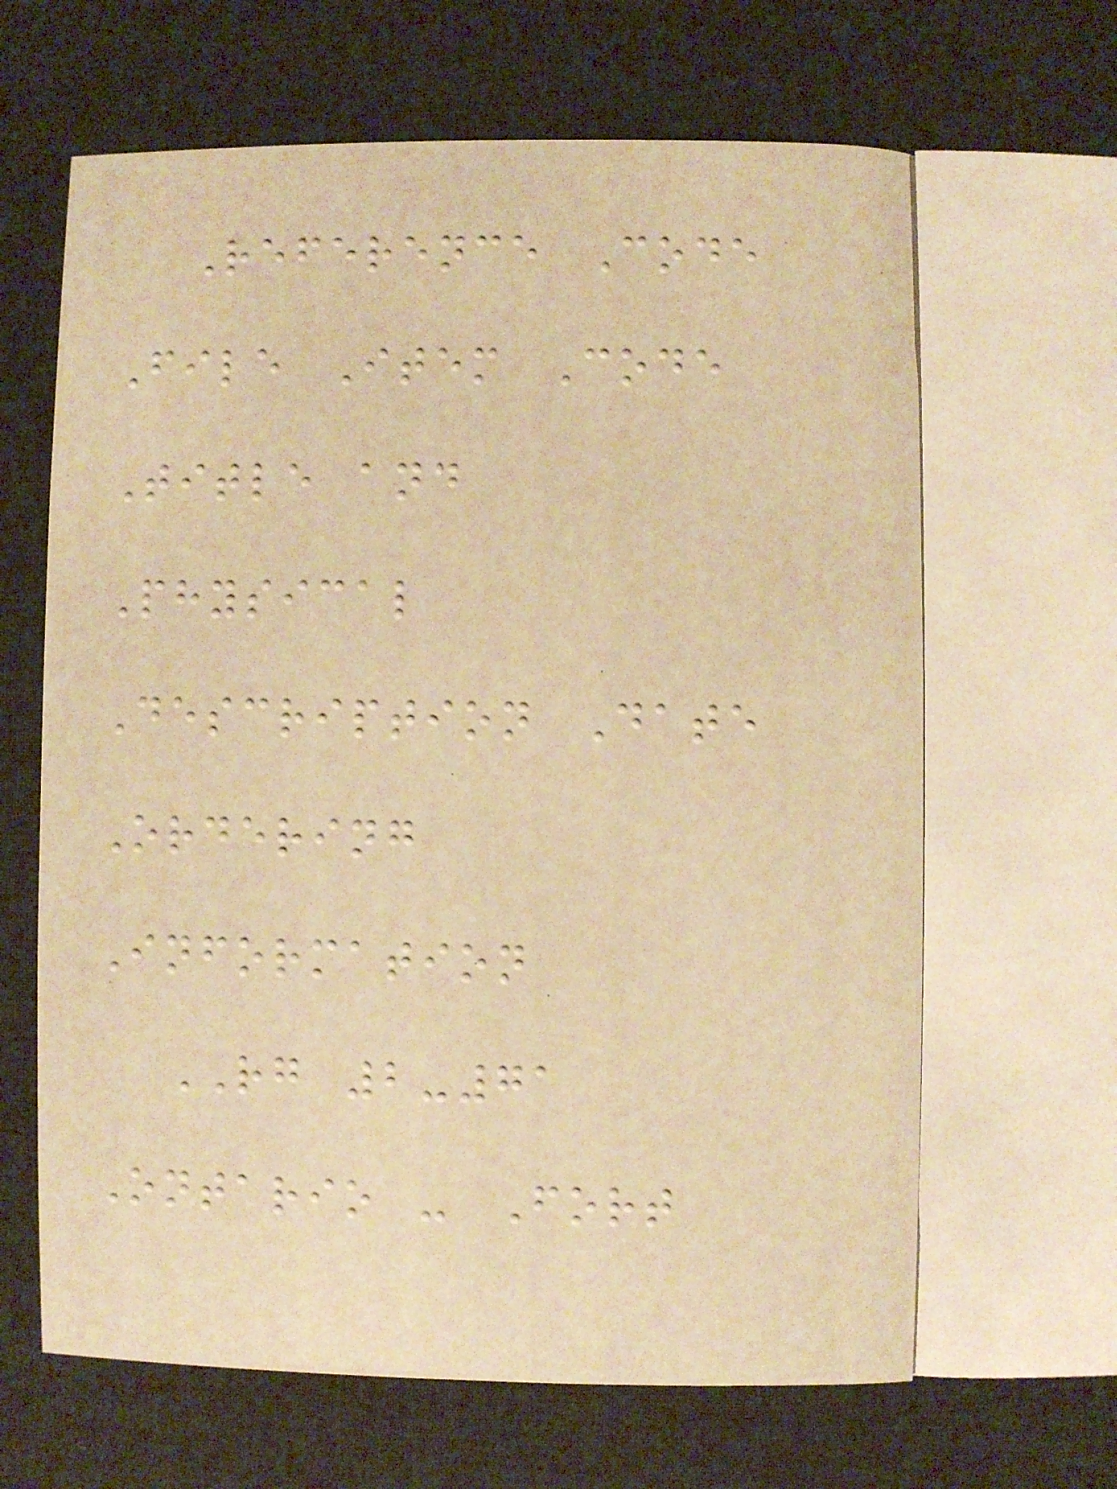Reference Code
File Item Code
Title and
Physical
Description Date
Ordering
Information
RG 2-71
Ontario - Fort
